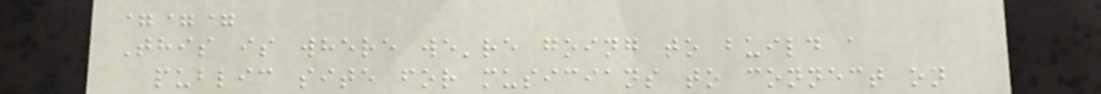===
This is where we're going to build a
public site for musicians to connect on
